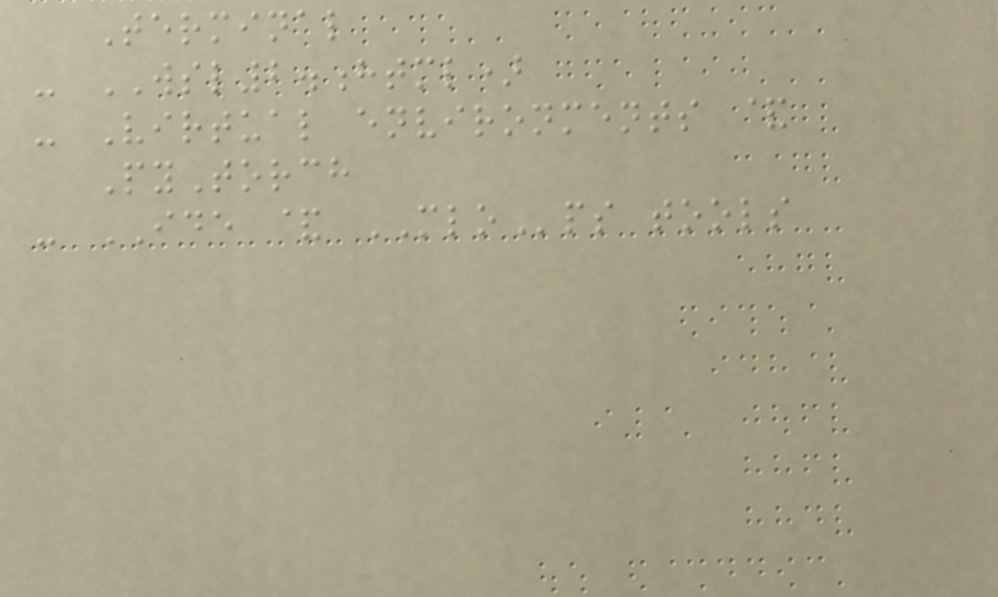Terminal
- WSL2.html)
- Virtual environments &
PyTorch
- IDE & MLOps tools
